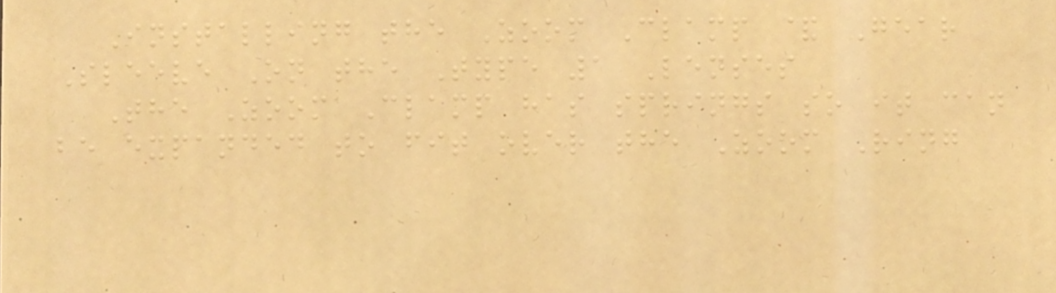Installing the Zoom Clamp & Gear
Sleeve On the Type 1 Lenses
The Zoom Clamp has springs so it can
be expanded to fit over the Zoom Ring
